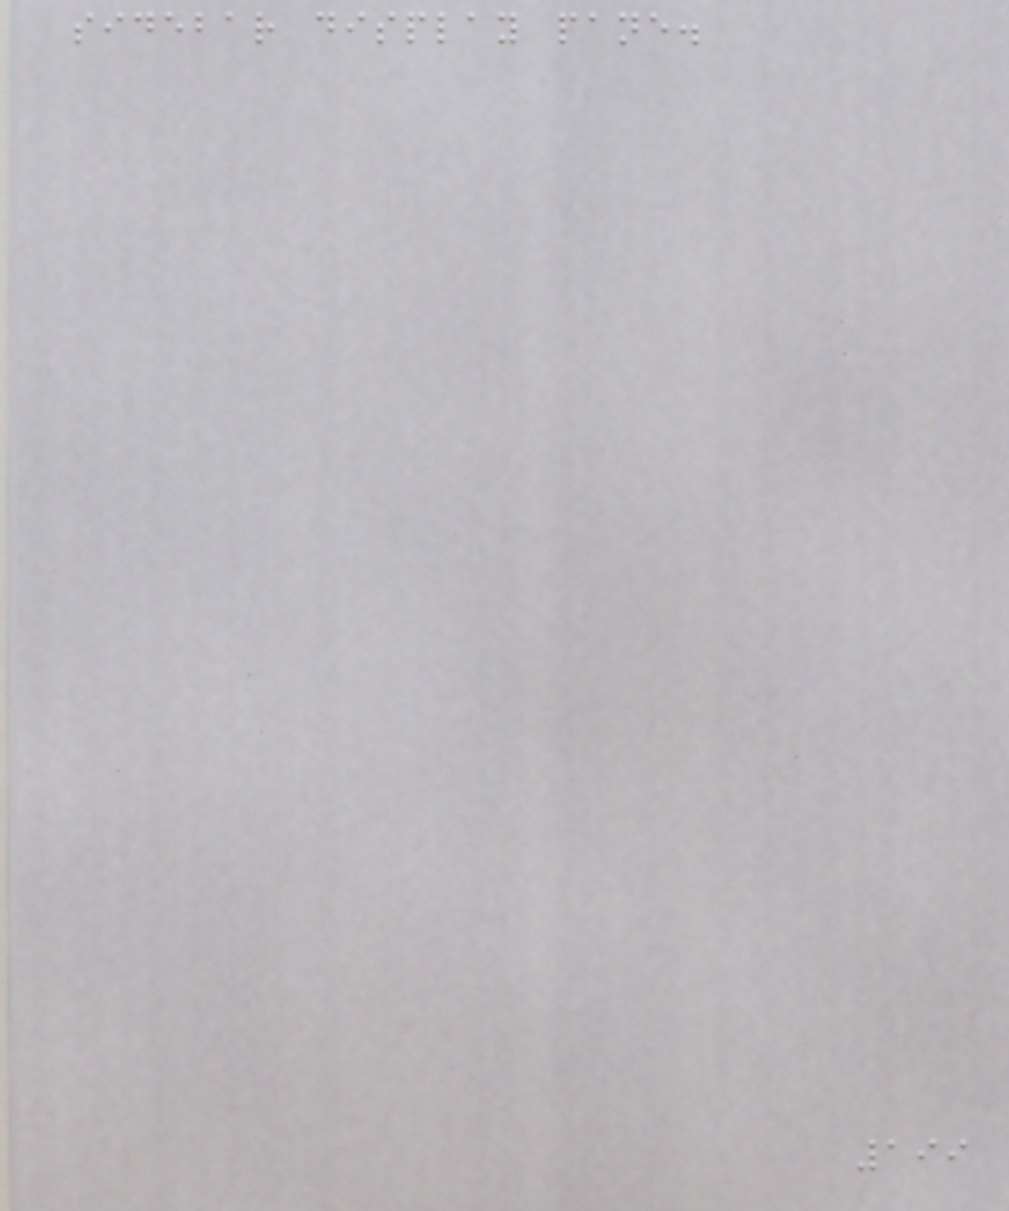sidebar display pane.
199
